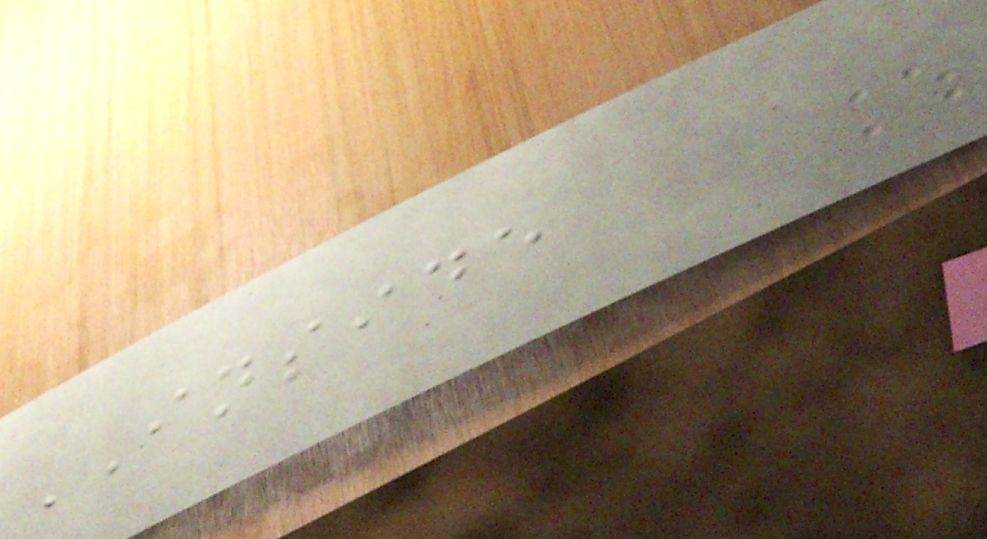INSIDE
